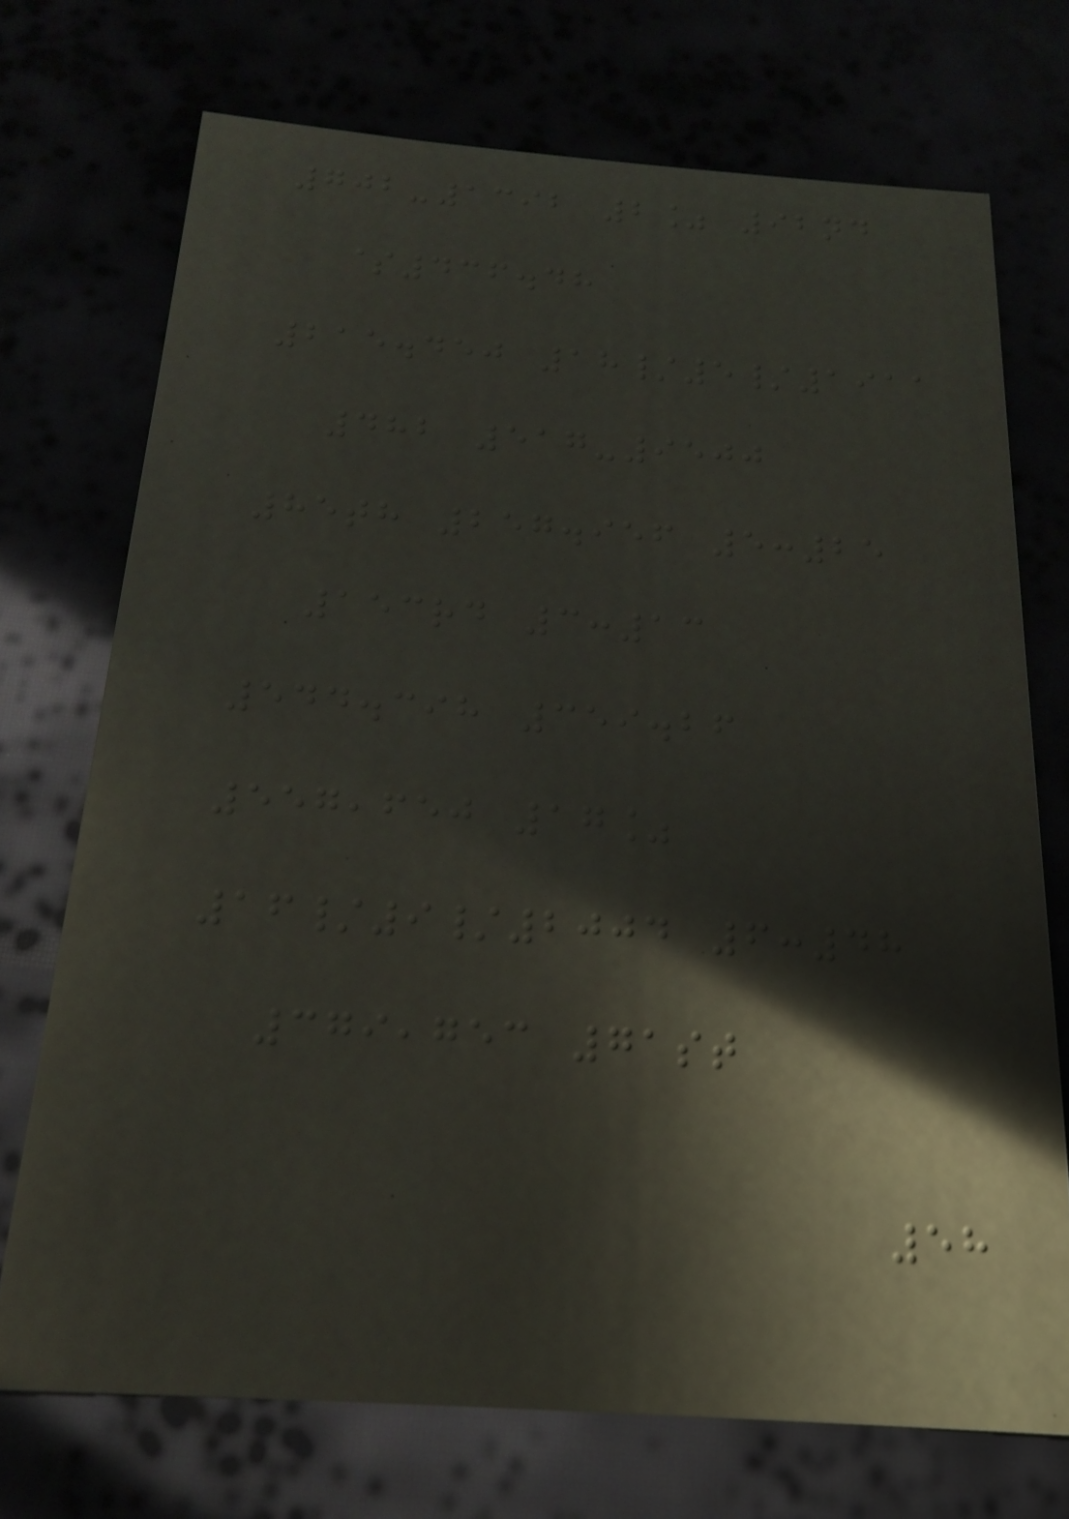702-1392 2% 92nd
$436.48
215.450 18/5/1911
482 517-9500
85th 257.956 5:25
153rd 3:13
544.398 359.26
557,650 17%
16/9/2004 6:48
379,753 71st
58
